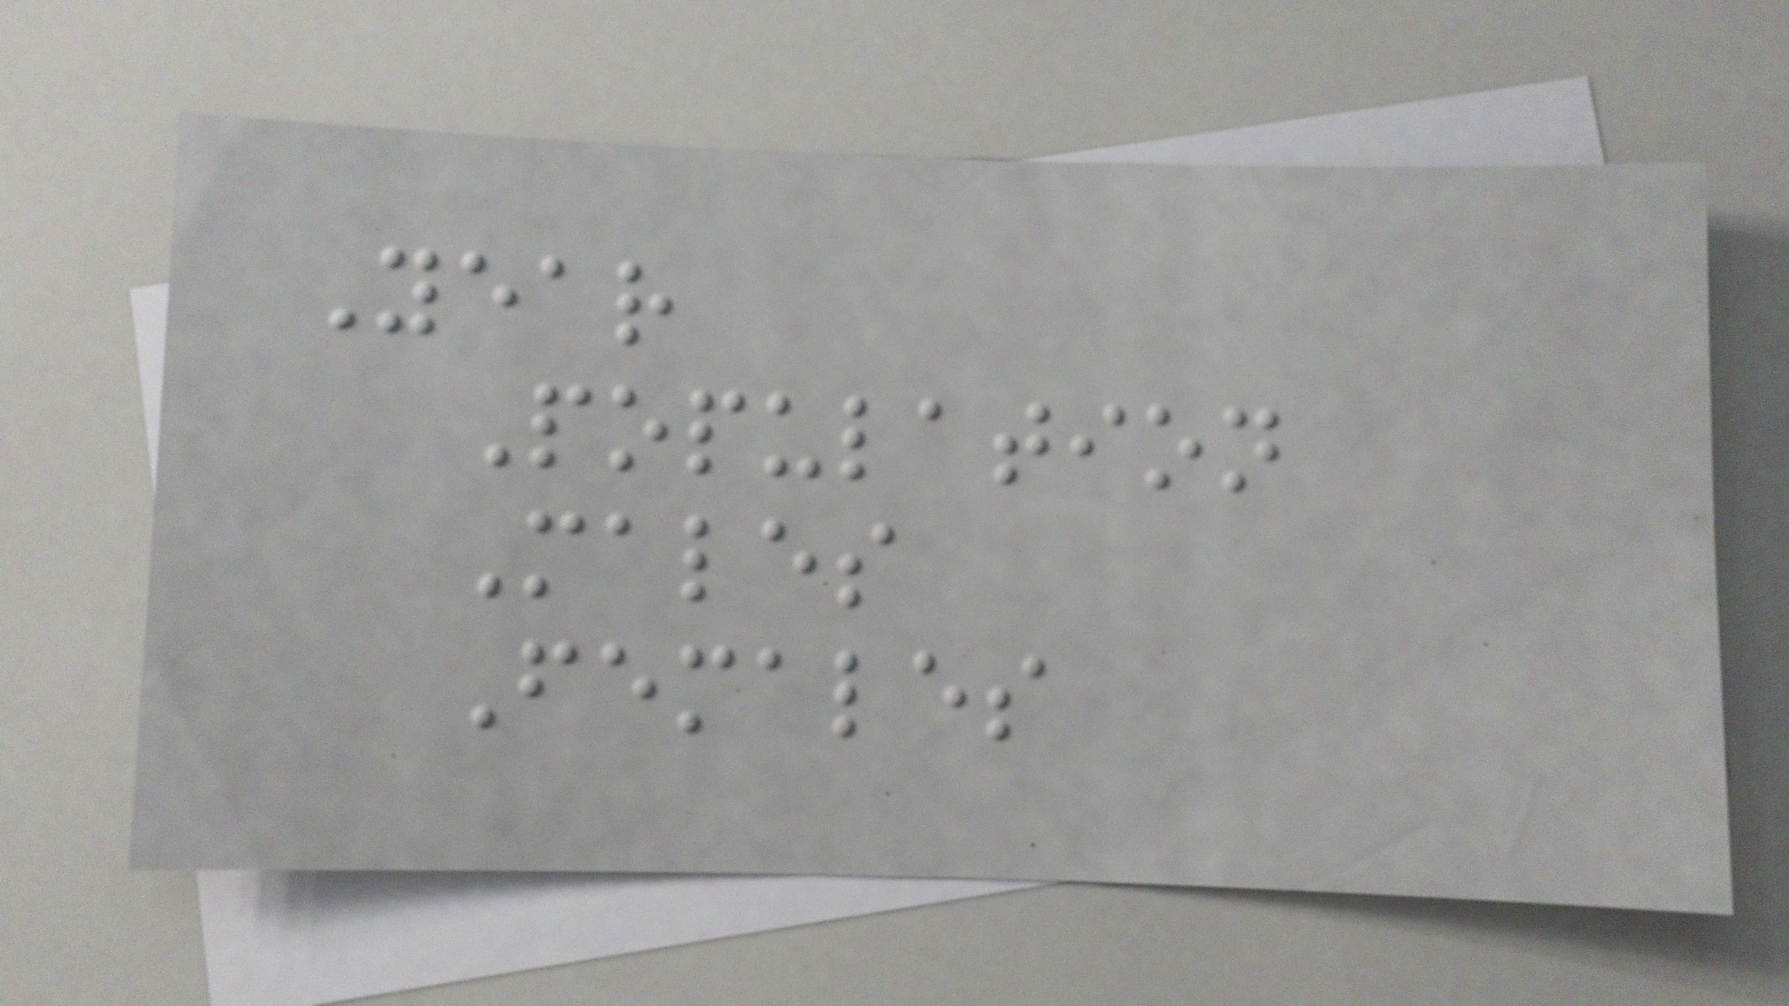Year
Population
Males
Females
